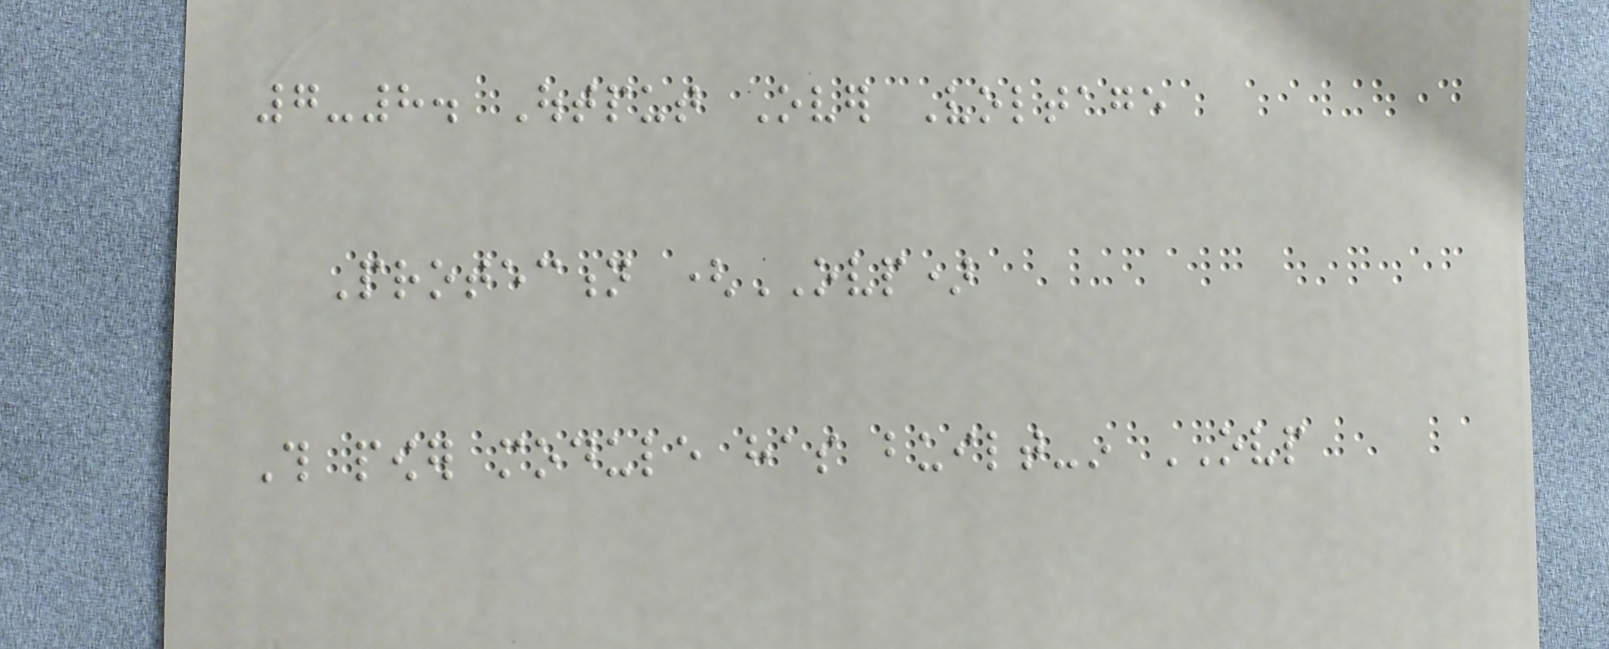7-8. Output Over Voltage
Protection (OVP)
This power module has built-in OVP
